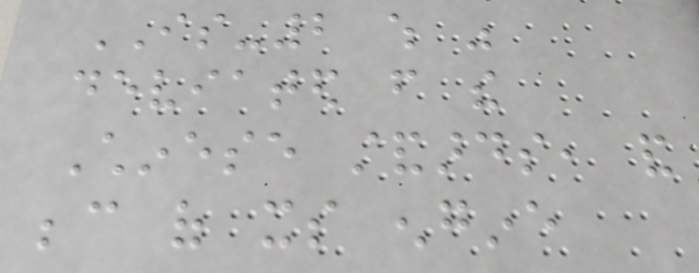IS-2 which was
deviated from the
Chinese standards, and
because of its engine
